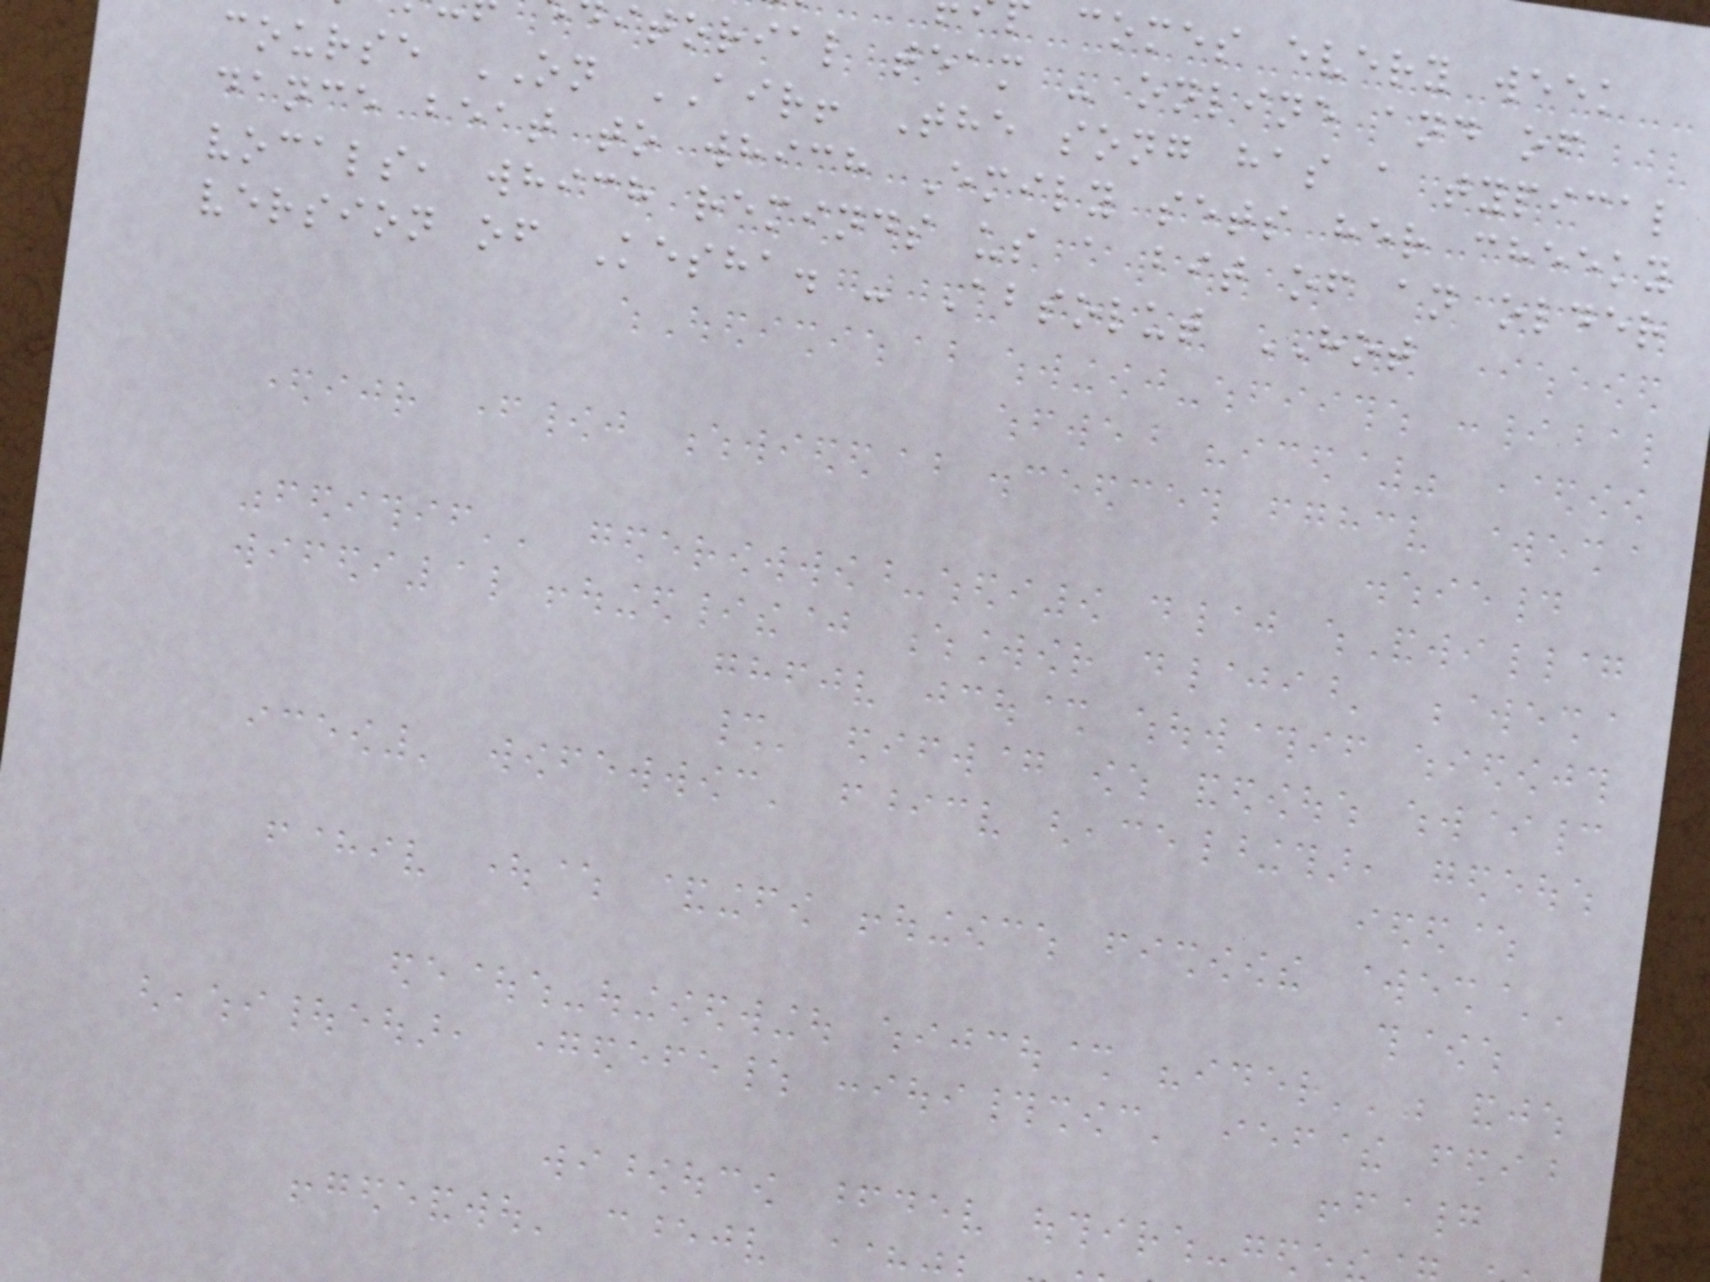comes every week
itorial team - online and of
course ON AIR! The song has a typical
dance beat to which Emily sets her cheeky
vocals, which reminds us a bit of an older
version of Kesha. - Absolut HOT
